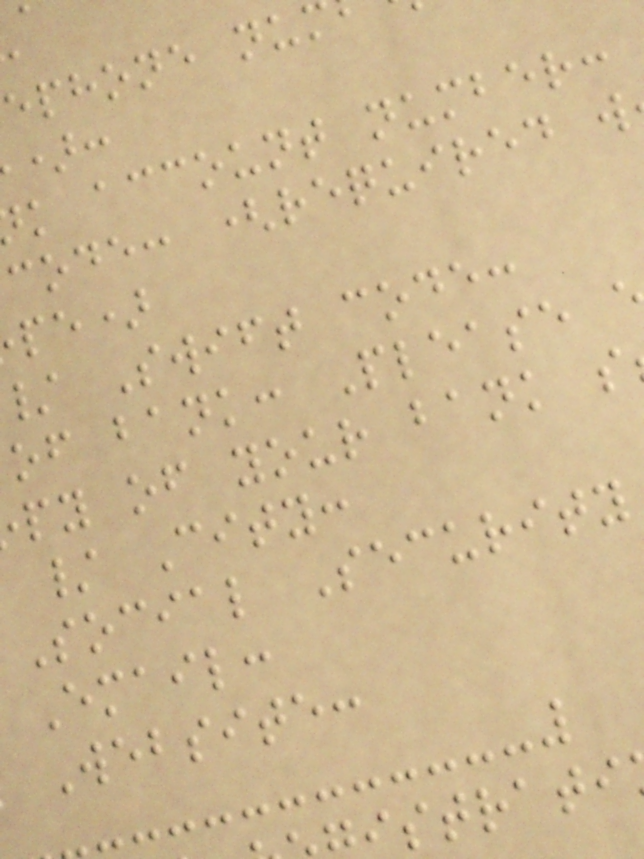ephone nu
k account number:
code: (required w
pe)
Swift code:
of bank: Please
py of your bank s
/ City:
Social Security
Email:
Website:
